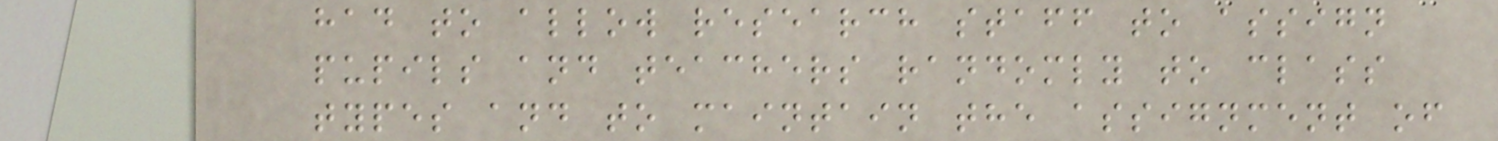had to allow research staff to assign
pupils and teachers randomly to class
types and to maintain the assignment of
